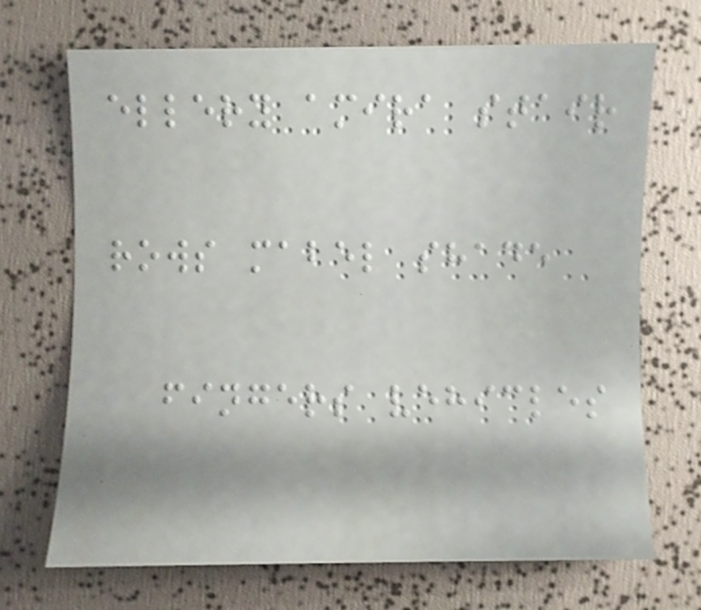ellery amira stair
rows mabel shade
fingers vehicles
